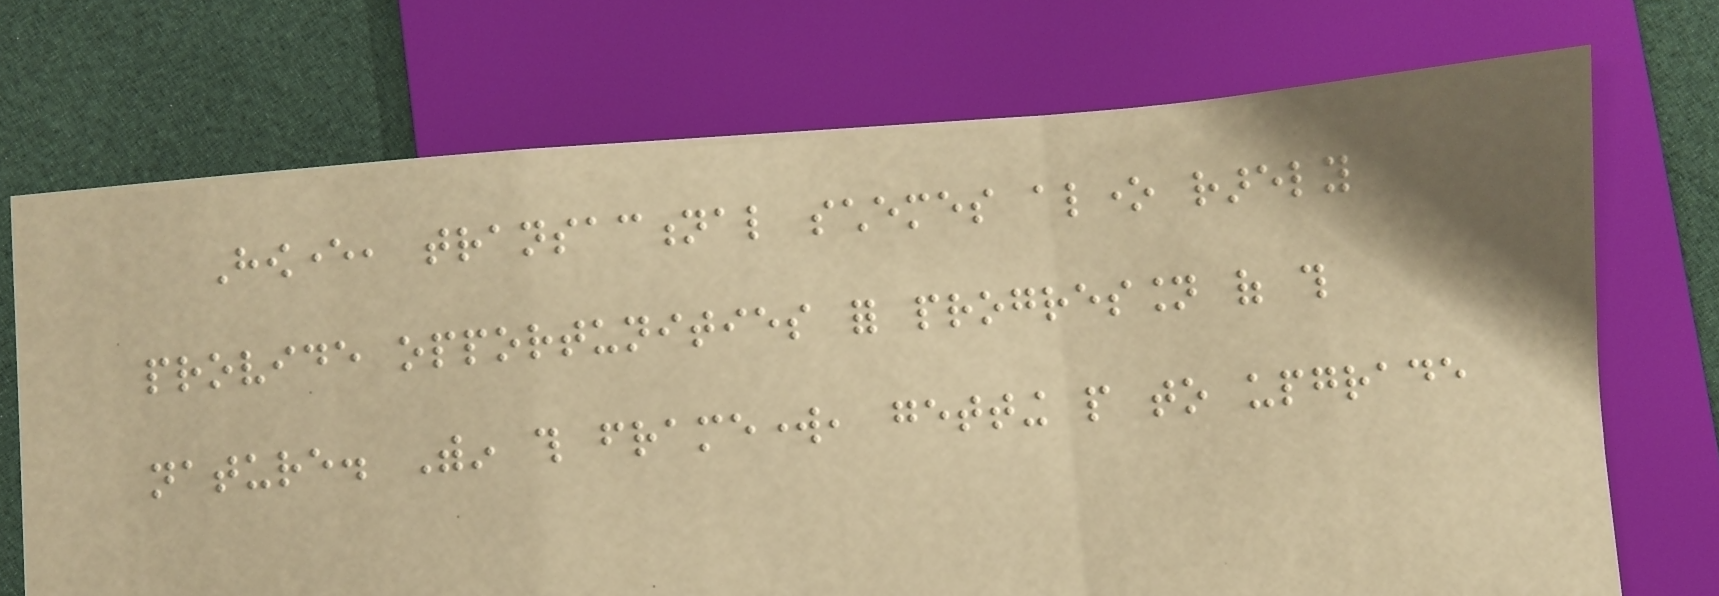However, transactional schemes alone rarely
provide opportunities for progression of this
nature. Within this framework, getting people to upgrade
